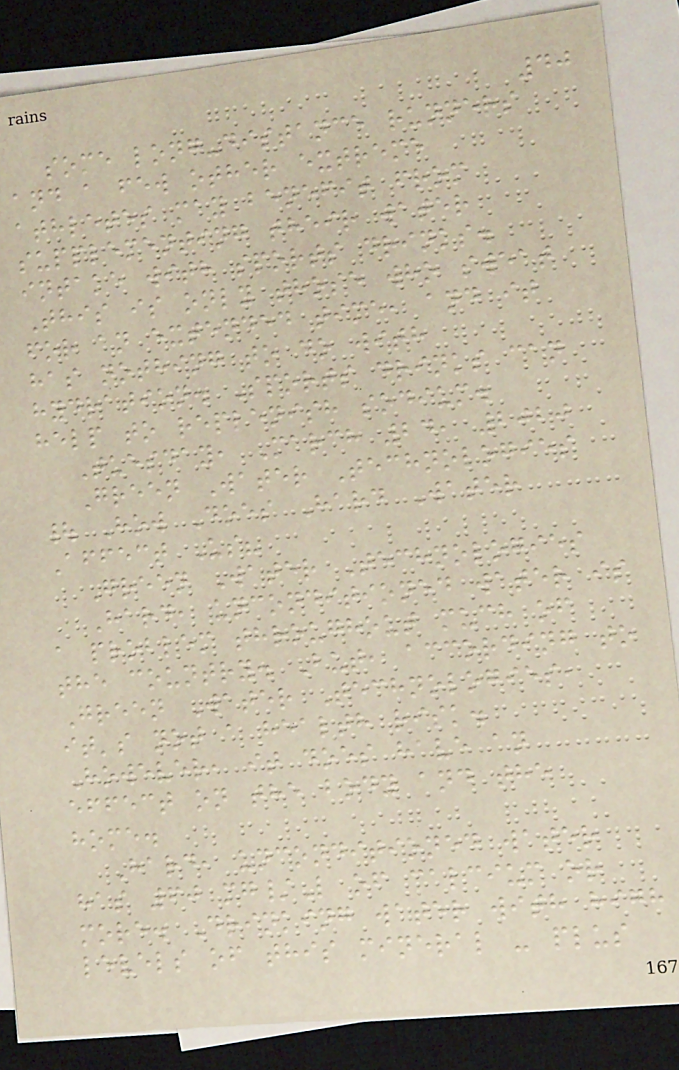40
some long-distance runners
and a few other extreme
athletes may benefit from
supplementing their water
intake with sports drinks.
This is only those who sweat
for an extended time, and it
has nothing to do with
hydration. Sports drinks can
help to replenish sodium.
Tuesday, March 24, 2020
Green Water Technologies
| How Does Hard Water
Affect Us?
Green Water Technologies
Hard, unconditioned water is
a problem throughout much of
the country. But, according to
Green Water Technologies,
it's not a health risk.
However, it does have an
effect on the body and the
home.
Hard, unconditioned water
has 60 mg/L of calcium or
more. Drinking water with high
levels of this mineral - plus
